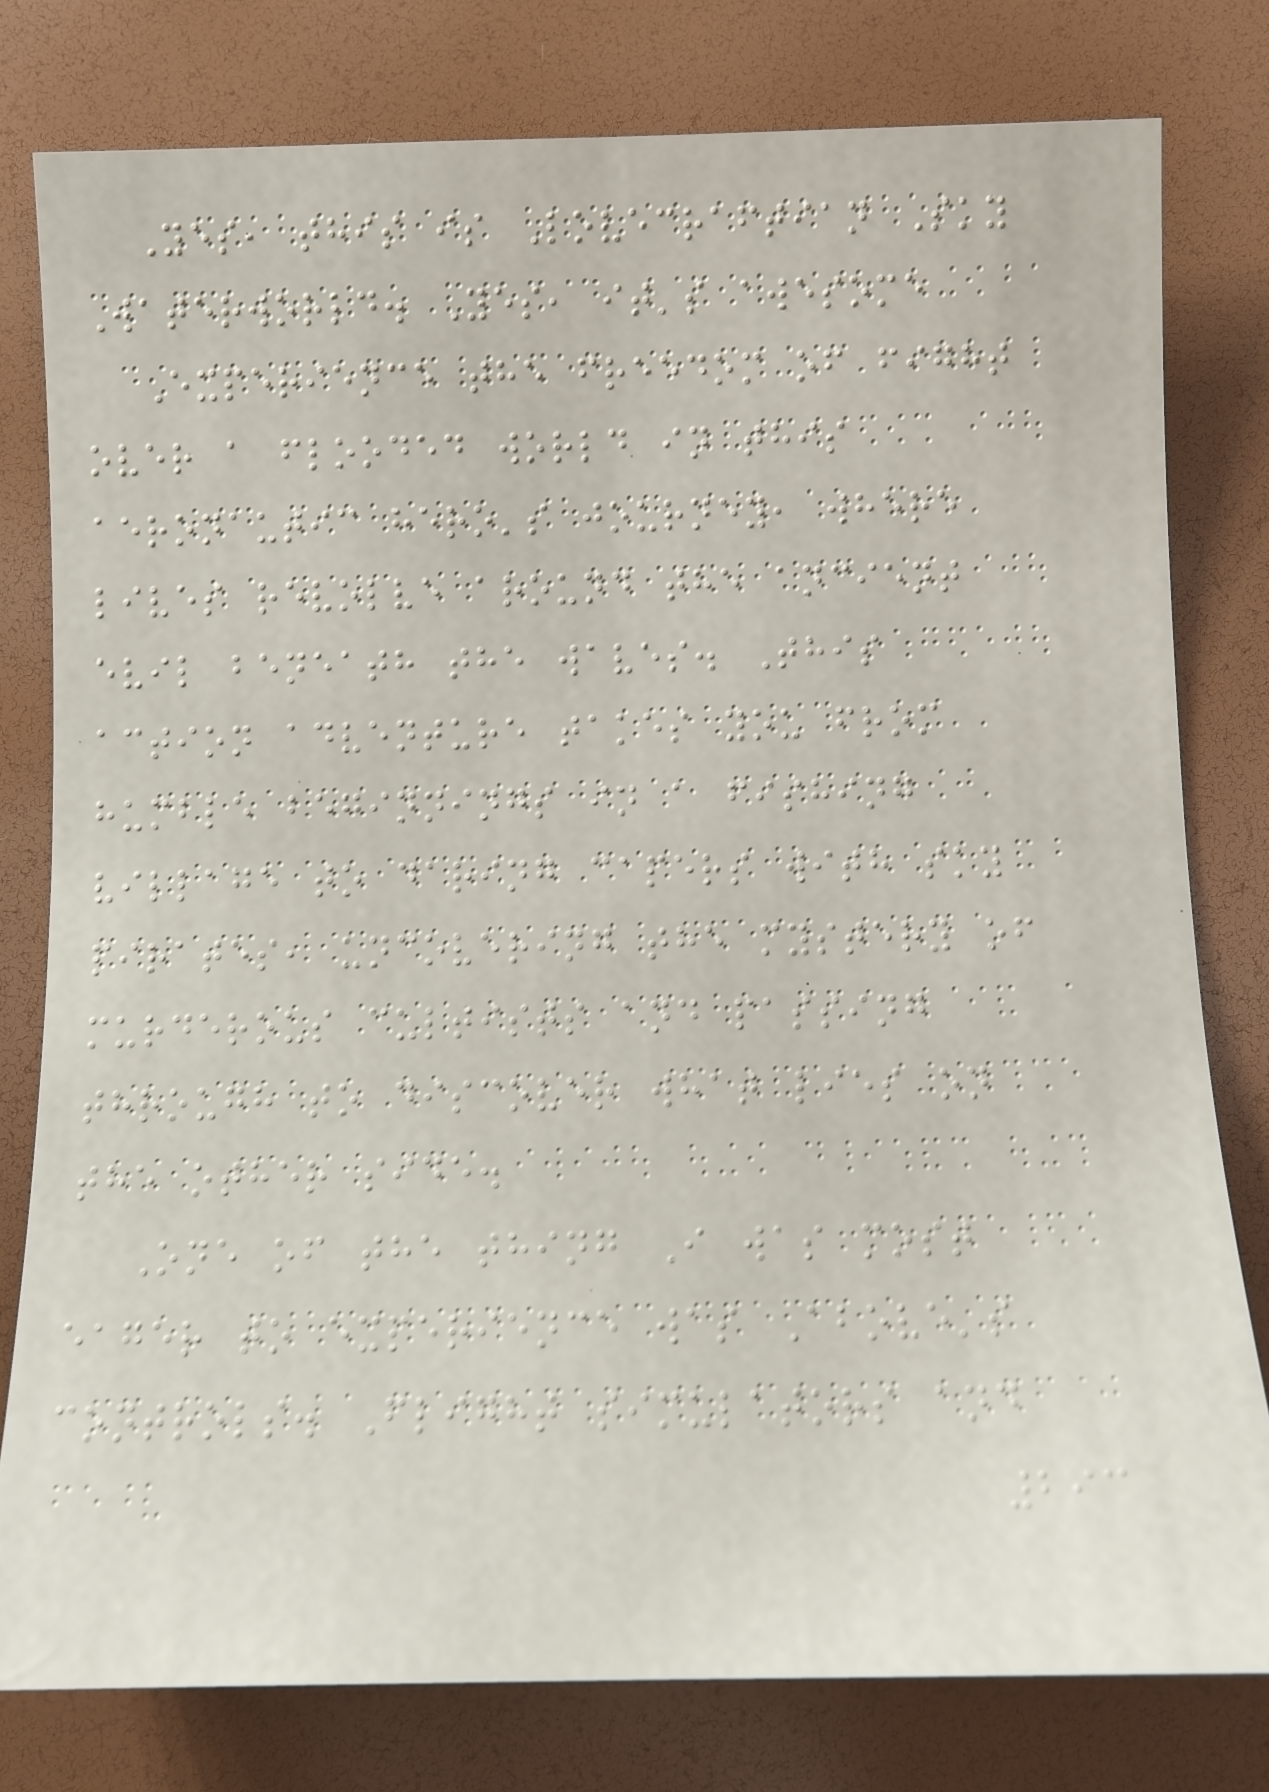Yes, this is Lovecraftian Sky
Waterworld. Yes, it's awesome
Experience the freedom of fight
over a flooded world in this
aeronautic hero's journey, where
lives revolve around the ancient
evil beneath the waves. This
action adventure takes you from
humble beginnings in a fishing
village to daring capers with sky
pirates, uncovering the mystery of
murderous cultists and passing
through to discover what lies on
the other side.
One of the thing I was most
eager to experience was Above's
controls. Flight simulators and
293
